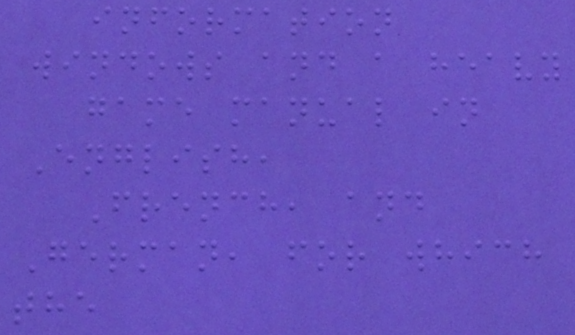information
windows and a heavy
game manual in
English,
French, and
German, for which
the
